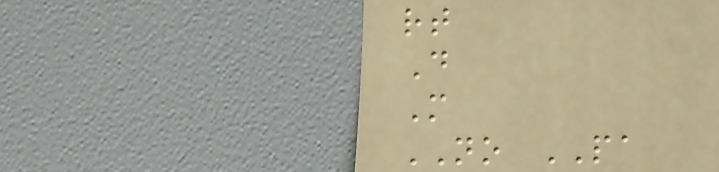rt
D
M
NO PA
